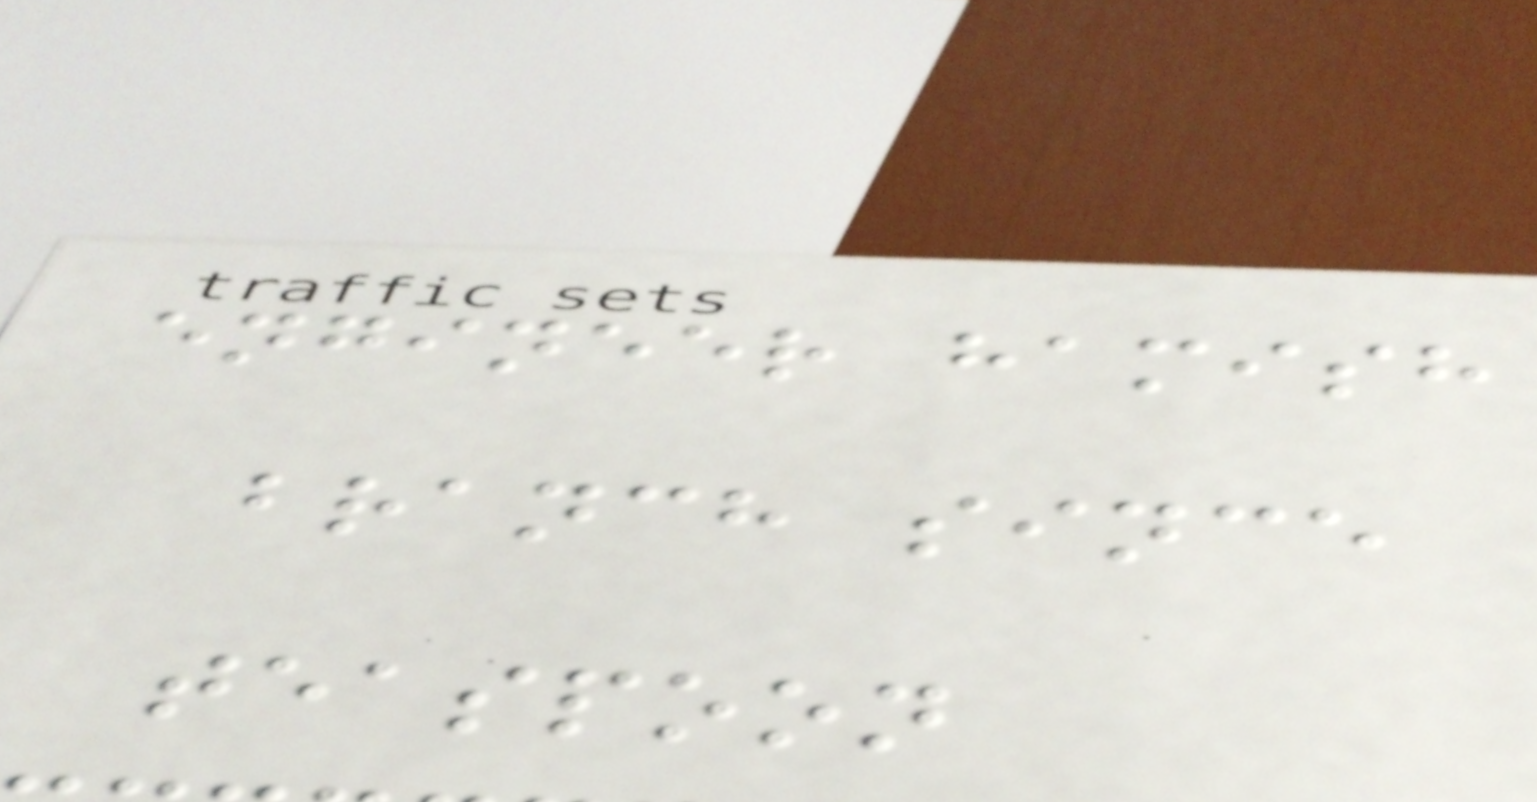engineer hamish
branch since
teaspoon
